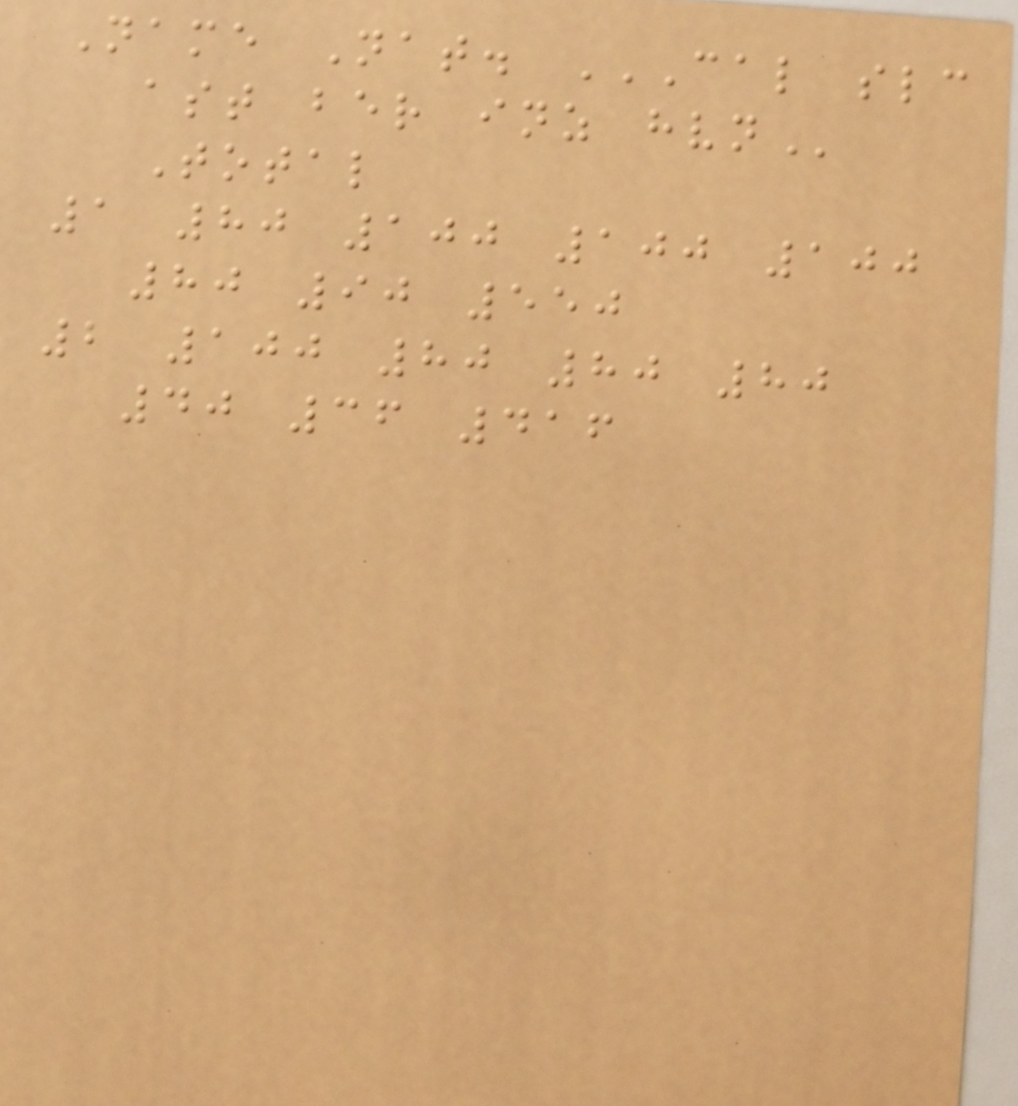Name Nat. CAL SLC
AST BER INZ HVN
Total
1 80 100 100 100
80 90 550
2 100 80 80 80
40 36 416
